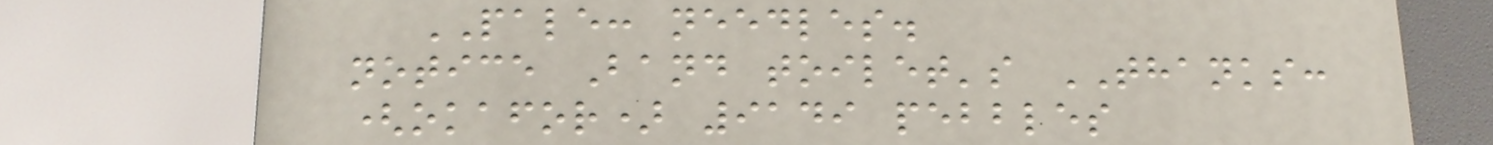PALE: needles.
notice Band toilet's THANKS:
(okafor) 9149 pebbles
